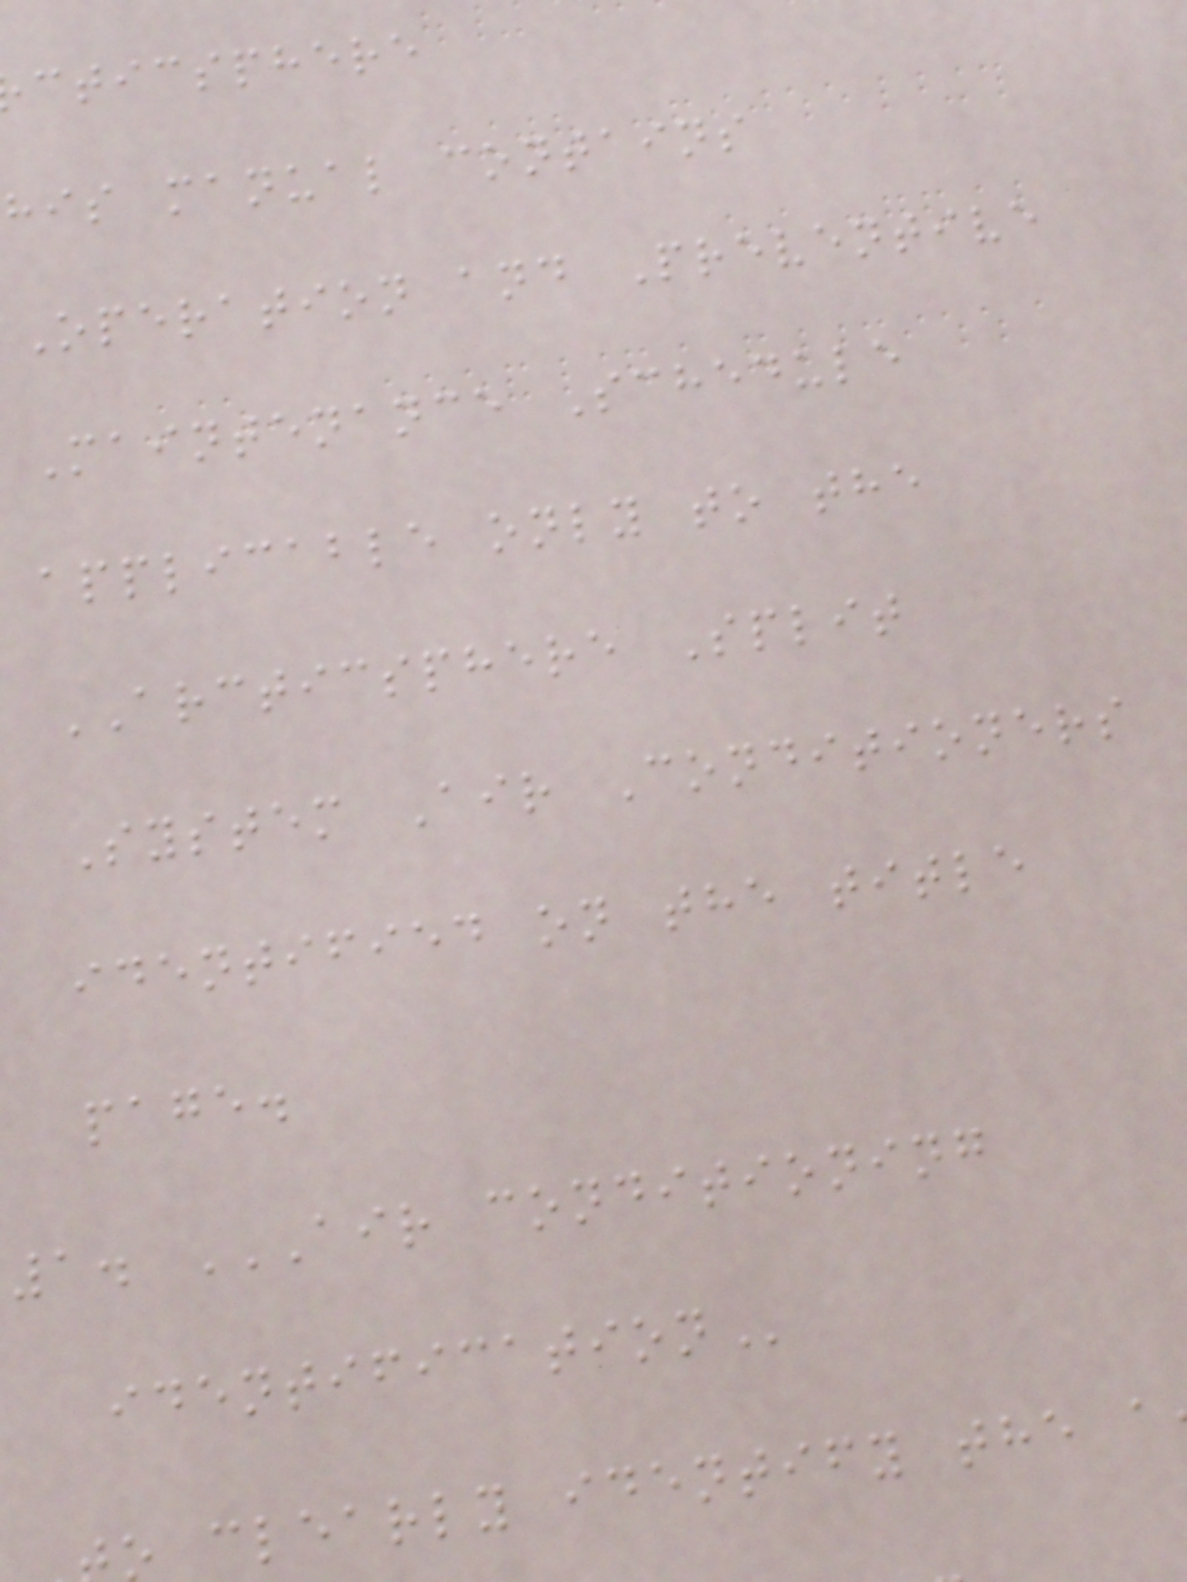cticsphere
his manual contains
Operation and Preventive
Maintenance Schedule
applicable only to the
ARCTICSPHERE Split
System Air Conditioners
identified on the title
page.
1. AIR CONDITIONING
clearly identify the a
